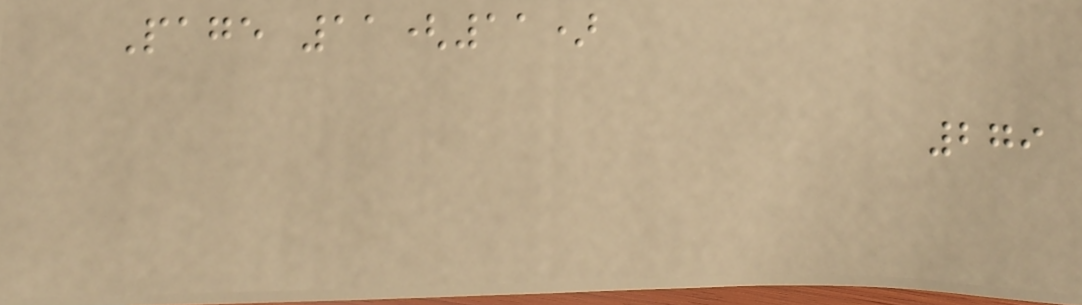Page 11(11)
279
